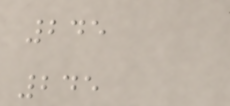245
245
